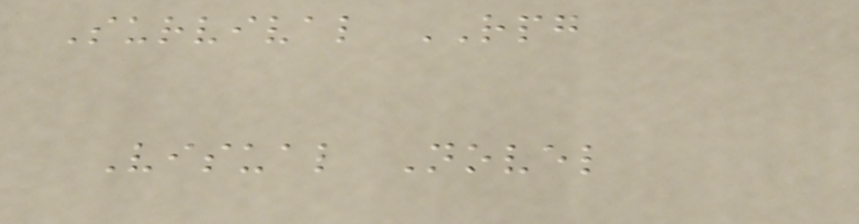Survival RPG
Visual Novel
